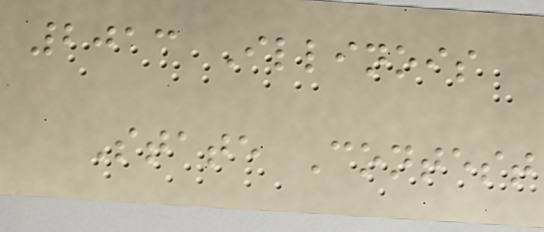2013 Illinois
State Contest
